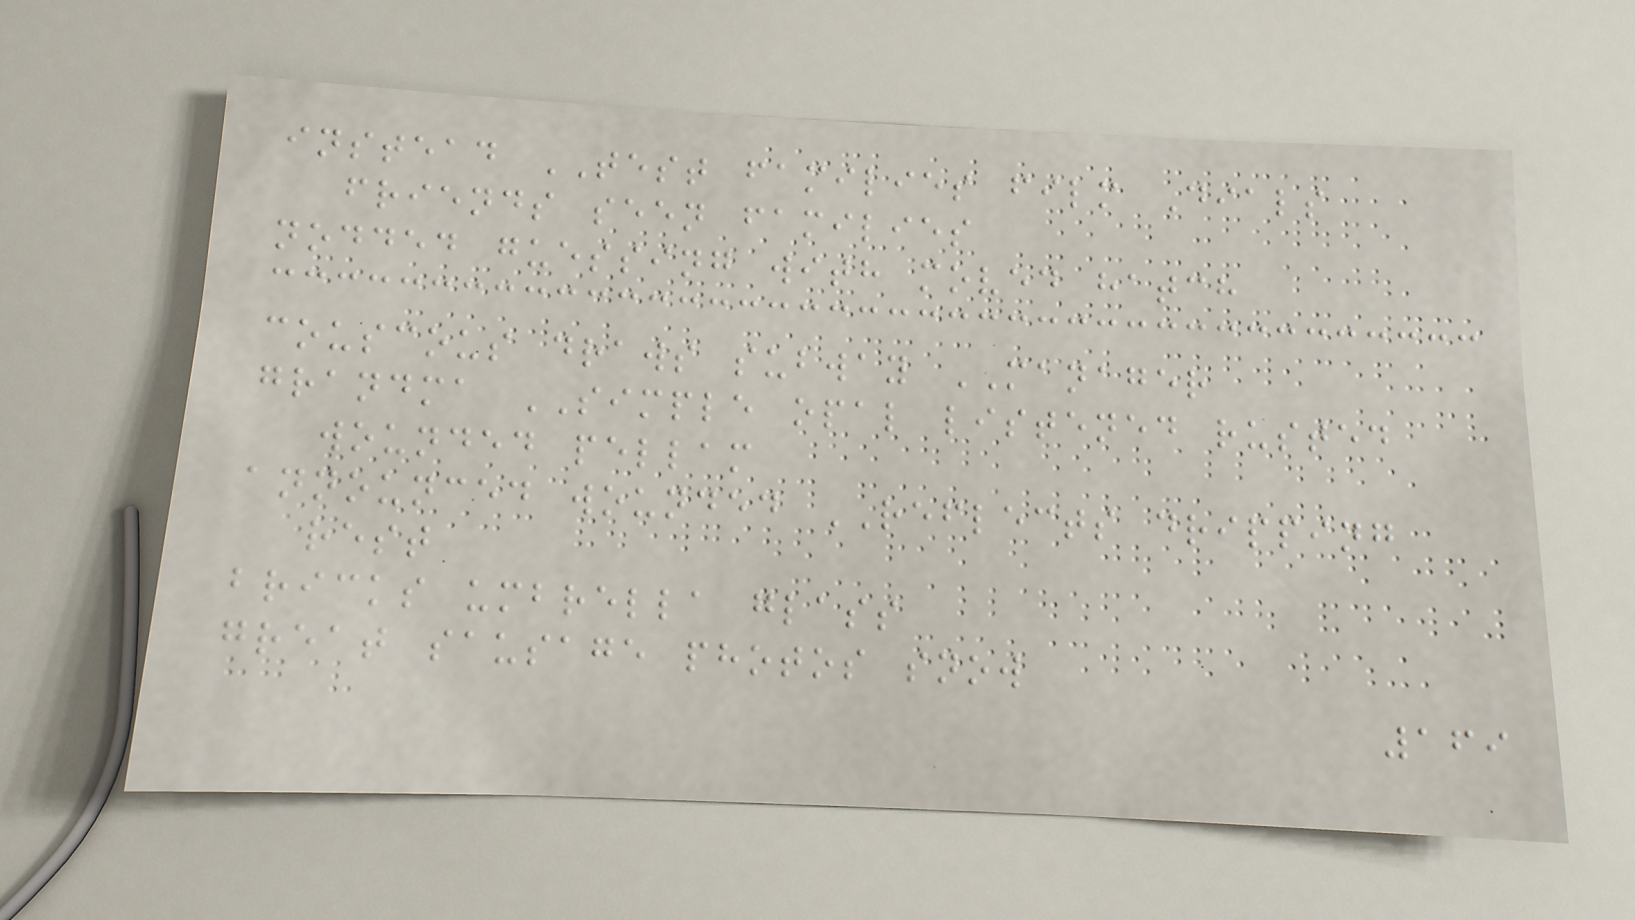instead TEST families film Dials
friends seen families
nodded guessing with moved hatch
couscous draws subway MANAGER
grandma SIMPLE opal listened rusted
wounded pellam
announced wounded REFLECTS dripping
rest
bricks umbrella glass
great sausage photos snow
169
